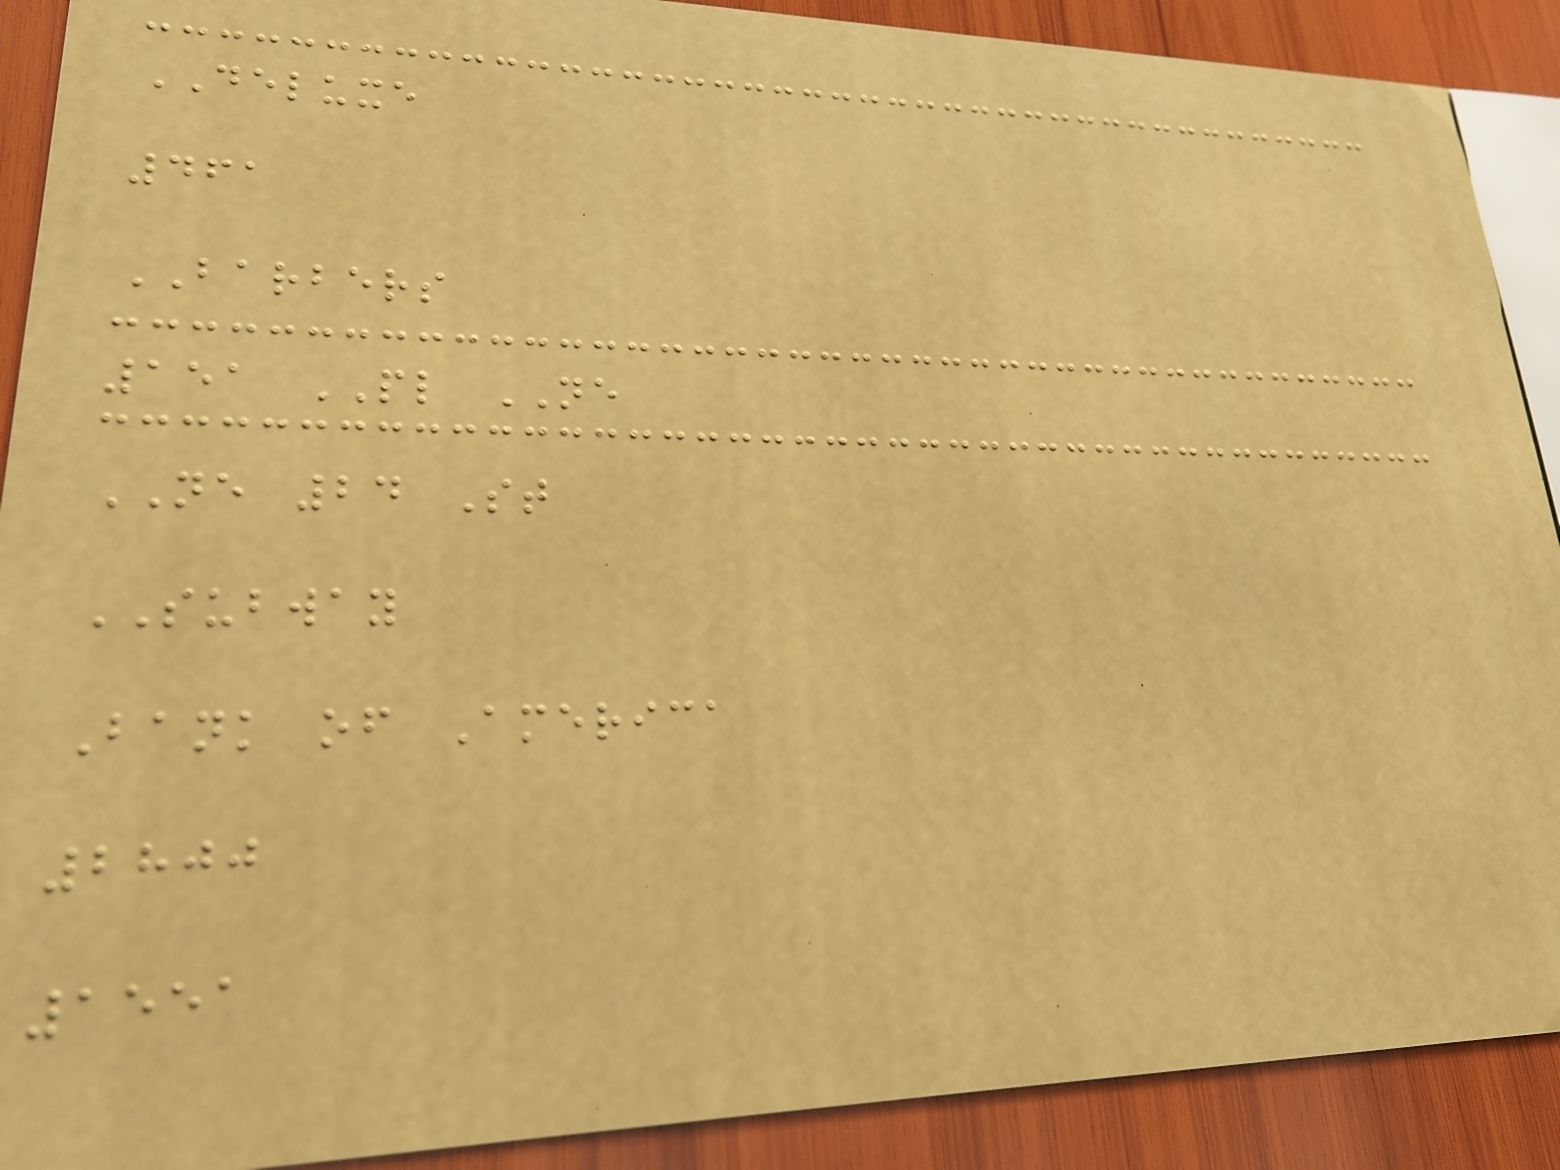DELUXE
461
BARBERS
151 PL NE
NE 24 St
SUBWAY
Bank of America
2800
1551
